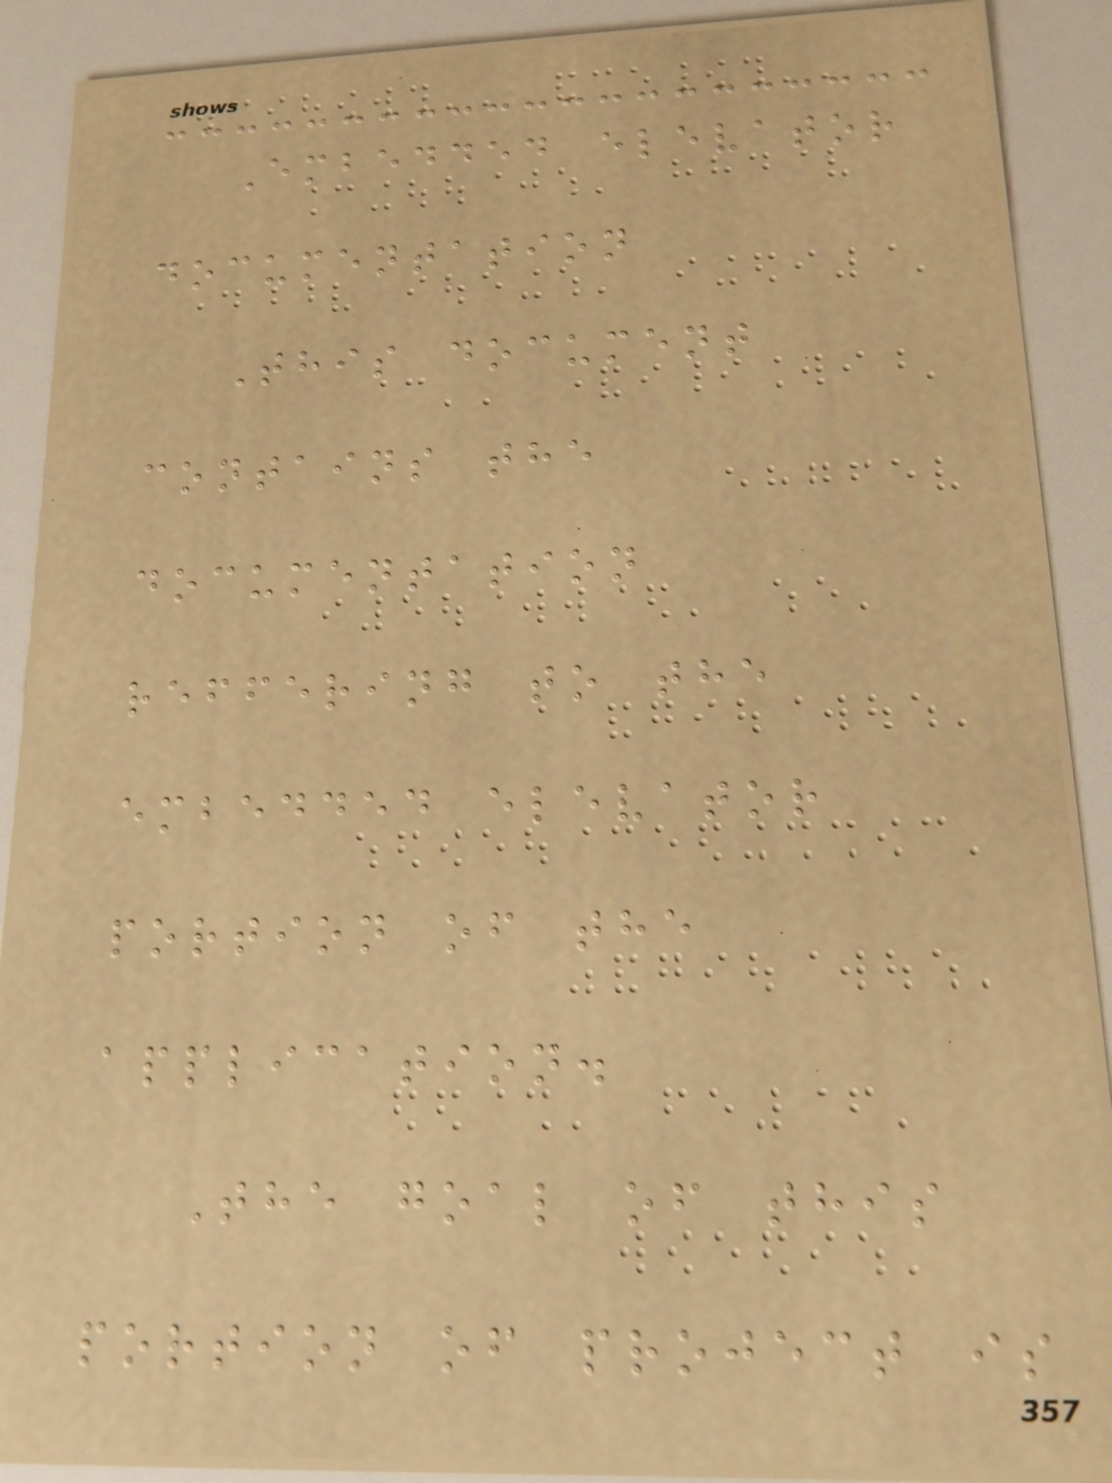Embedded elevator
documentation
This document
contains the
documentation
reffering to the
embedded elevator
portion of the
application.
The goal of this
portion of project is
